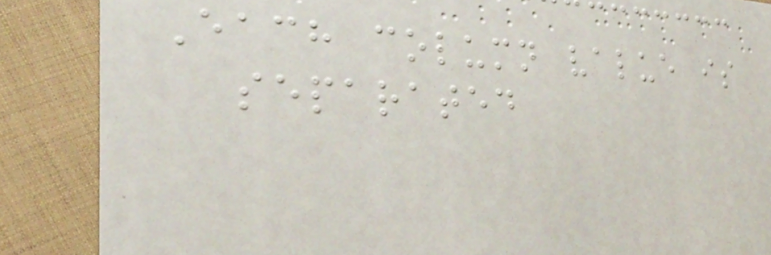Each column value is
separated
